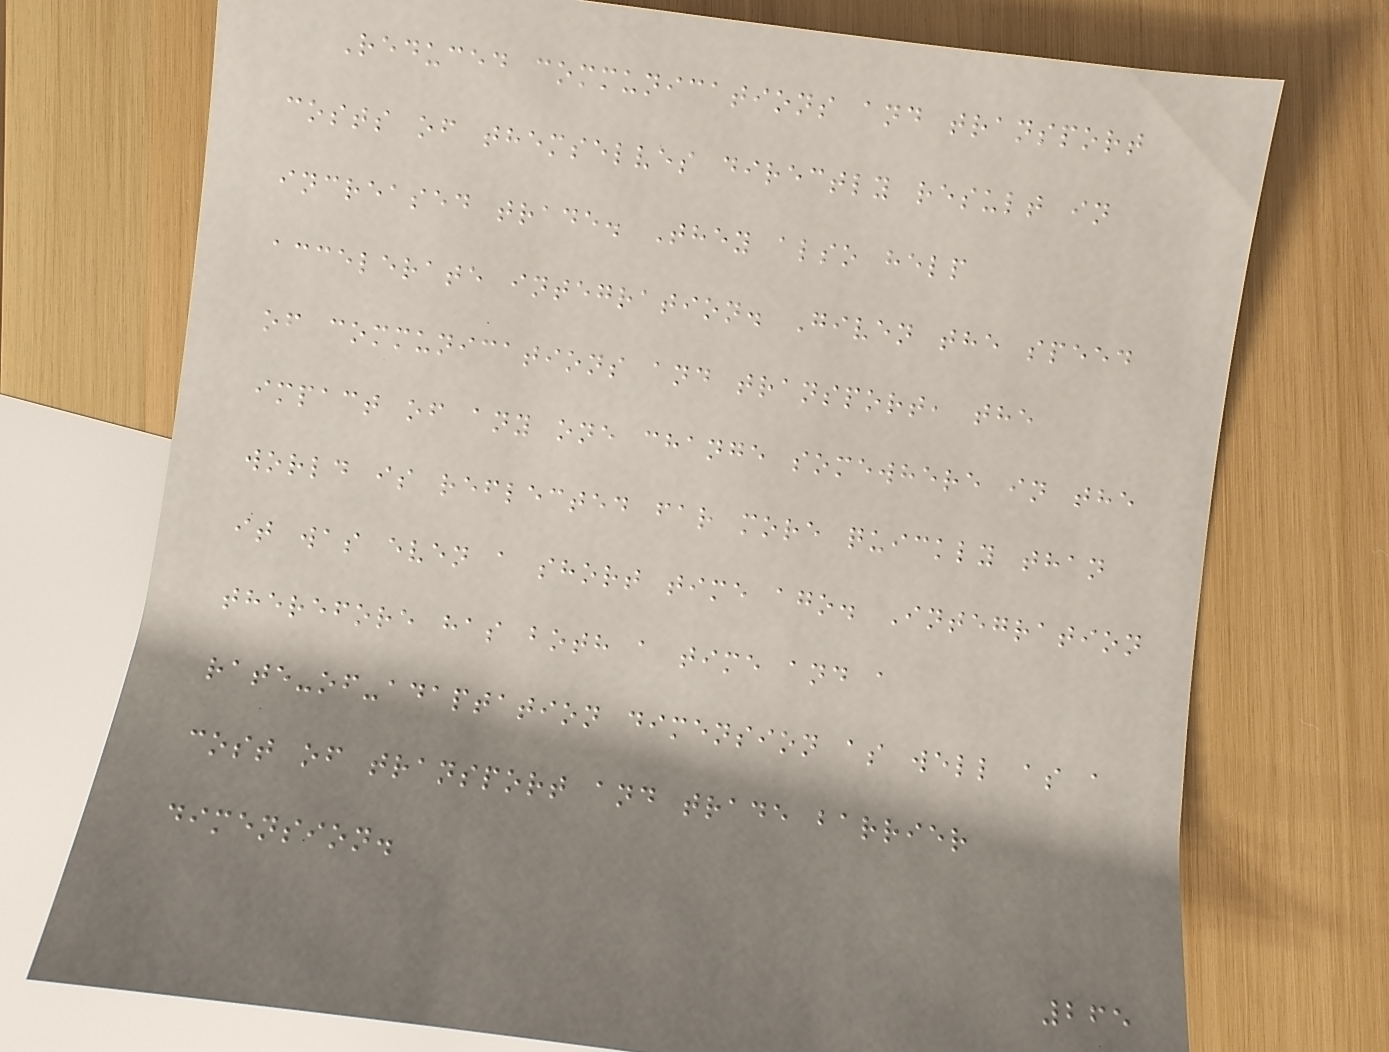Reduced communications and transport
costs of themselves directly result in
increased trade. They also help
accelerate integration. Given the speed
of communications and transport, the
impact of any one change somewhere in the
world is reflected far more quickly than
it was even a short time ago. Integration
therefore has both a time and a
rate-of-adaptation dimension as well as a
cost of transport and trade barrier
dimension.
265
